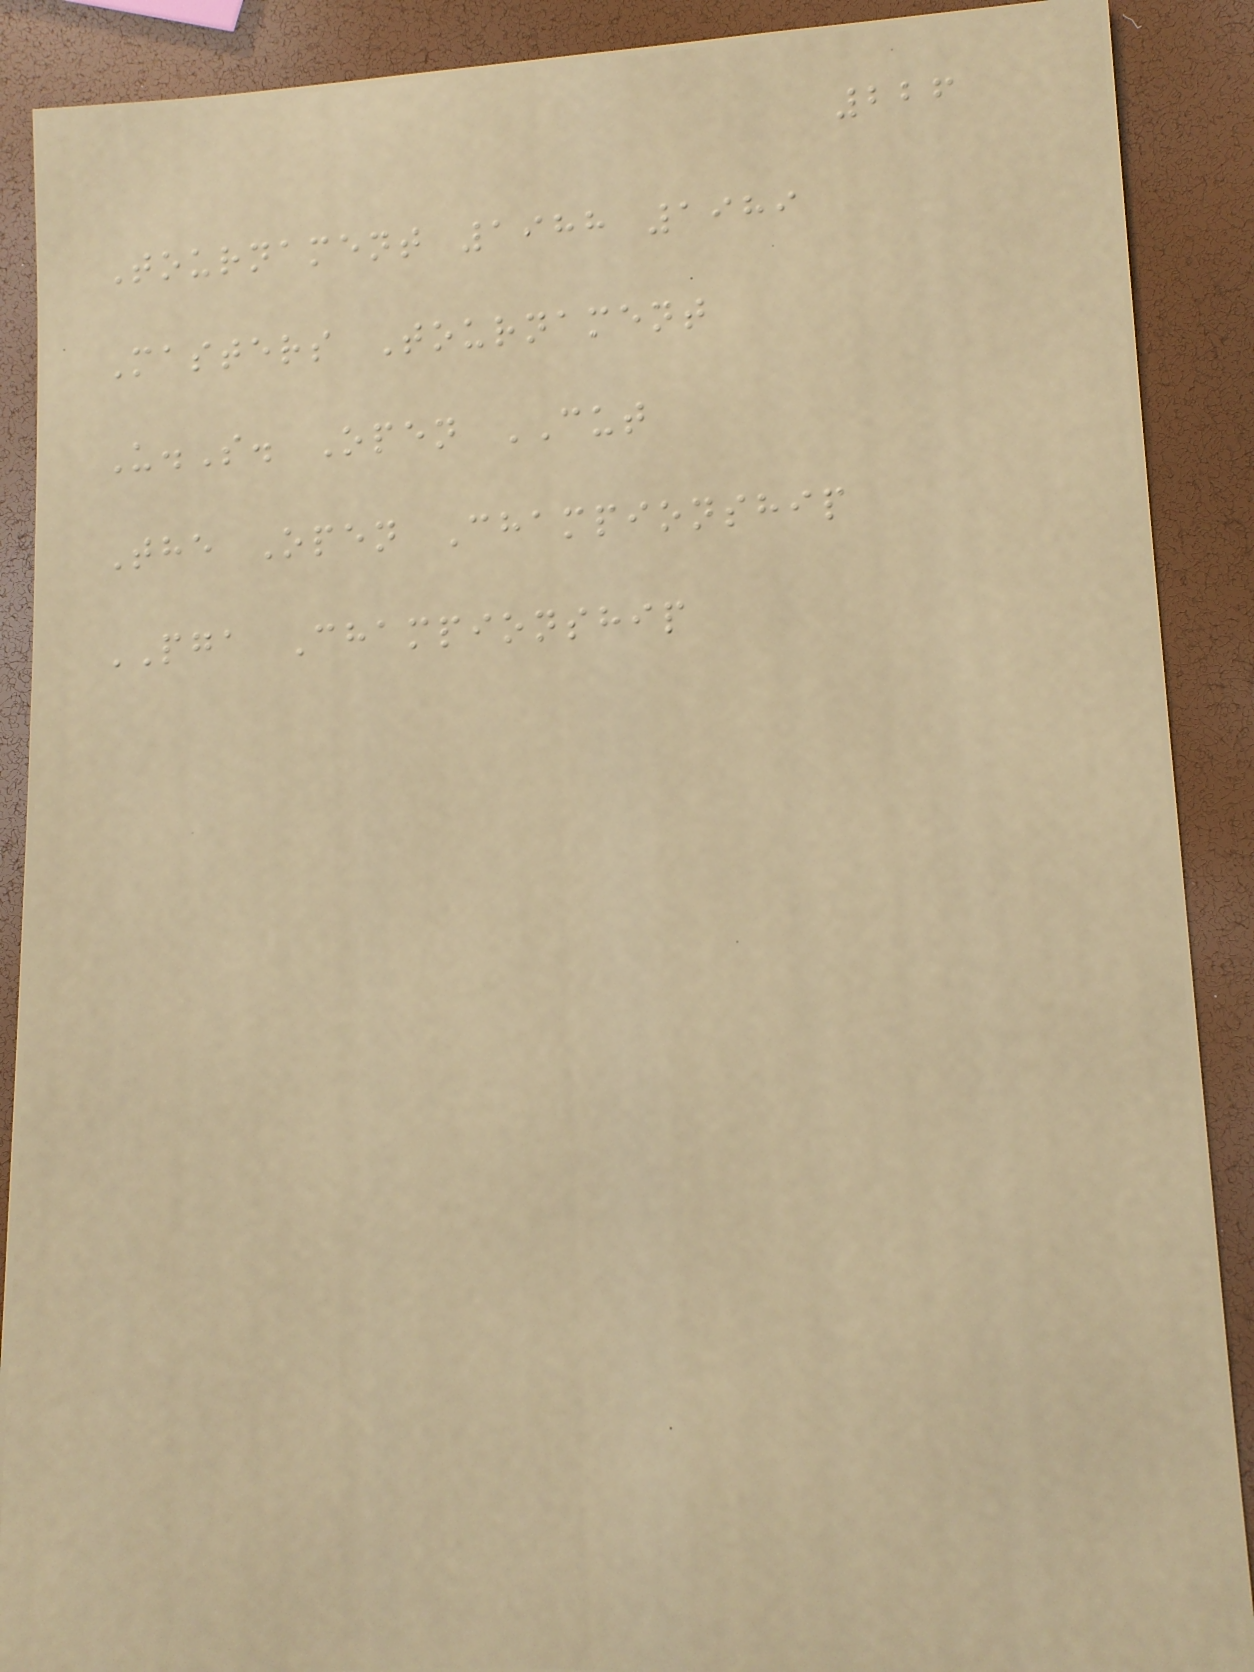226
Tournament 1988 1989
Masters Tournament
U.S. Open CUT
The Open Championship
PGA Championship
